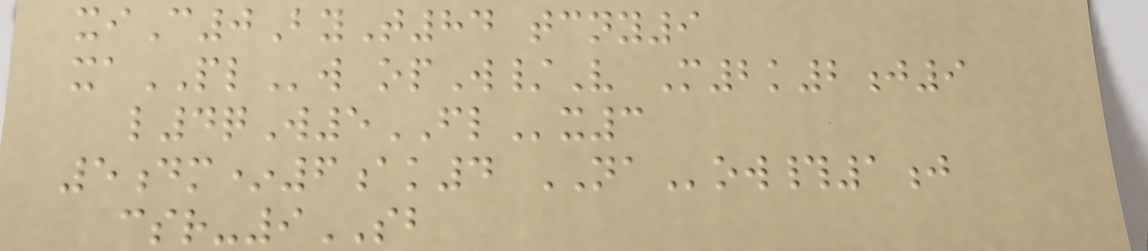xiC0ByT84 tcny9
xaPLw opW/V M2k2j9
l4qW5FLx3
5dm*6ak4 NAow#1j
csr-9SB
